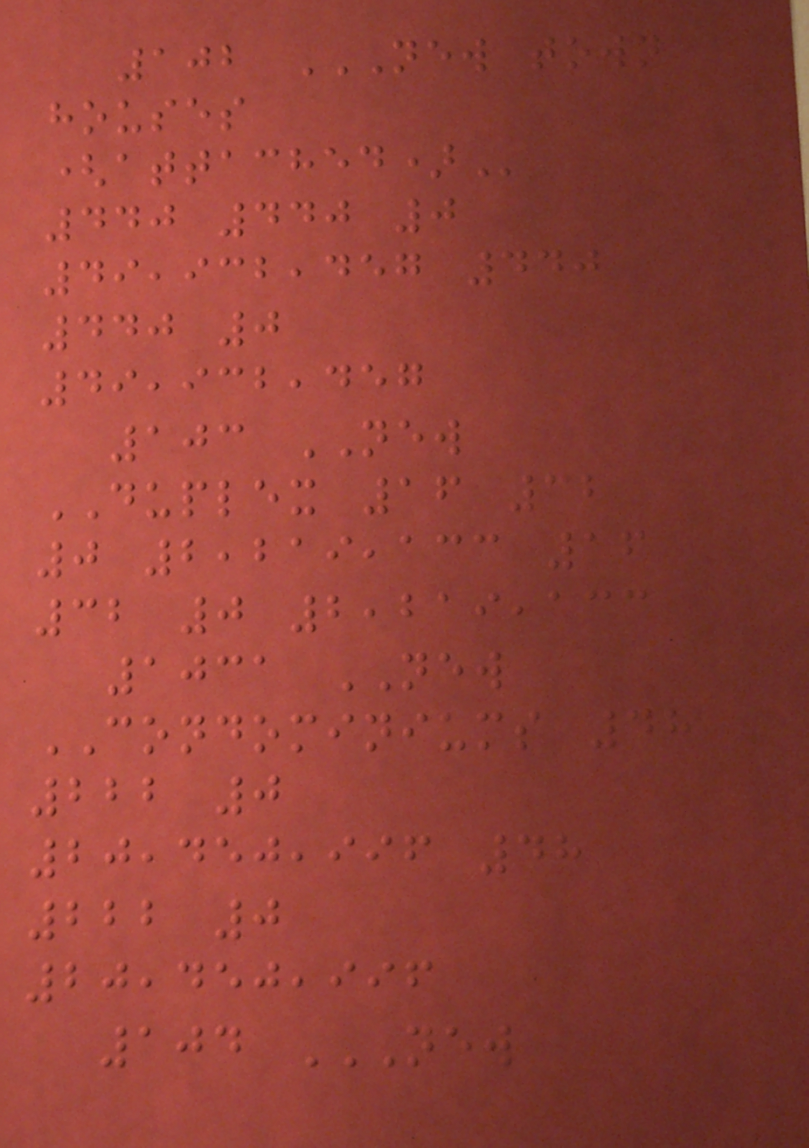102 NEW TOWN
HOUSES
(ATTACHED)
440 440 0
49,932,457 440
440 0
49,932,457
103 NEW
DUPLEX 16 32
0 2,219,133 16
32 0 2,219,133
1031 NEW
CONDOMINIUMS 48
222 0
20,450,996 48
222 0
20,450,996
104 NEW
